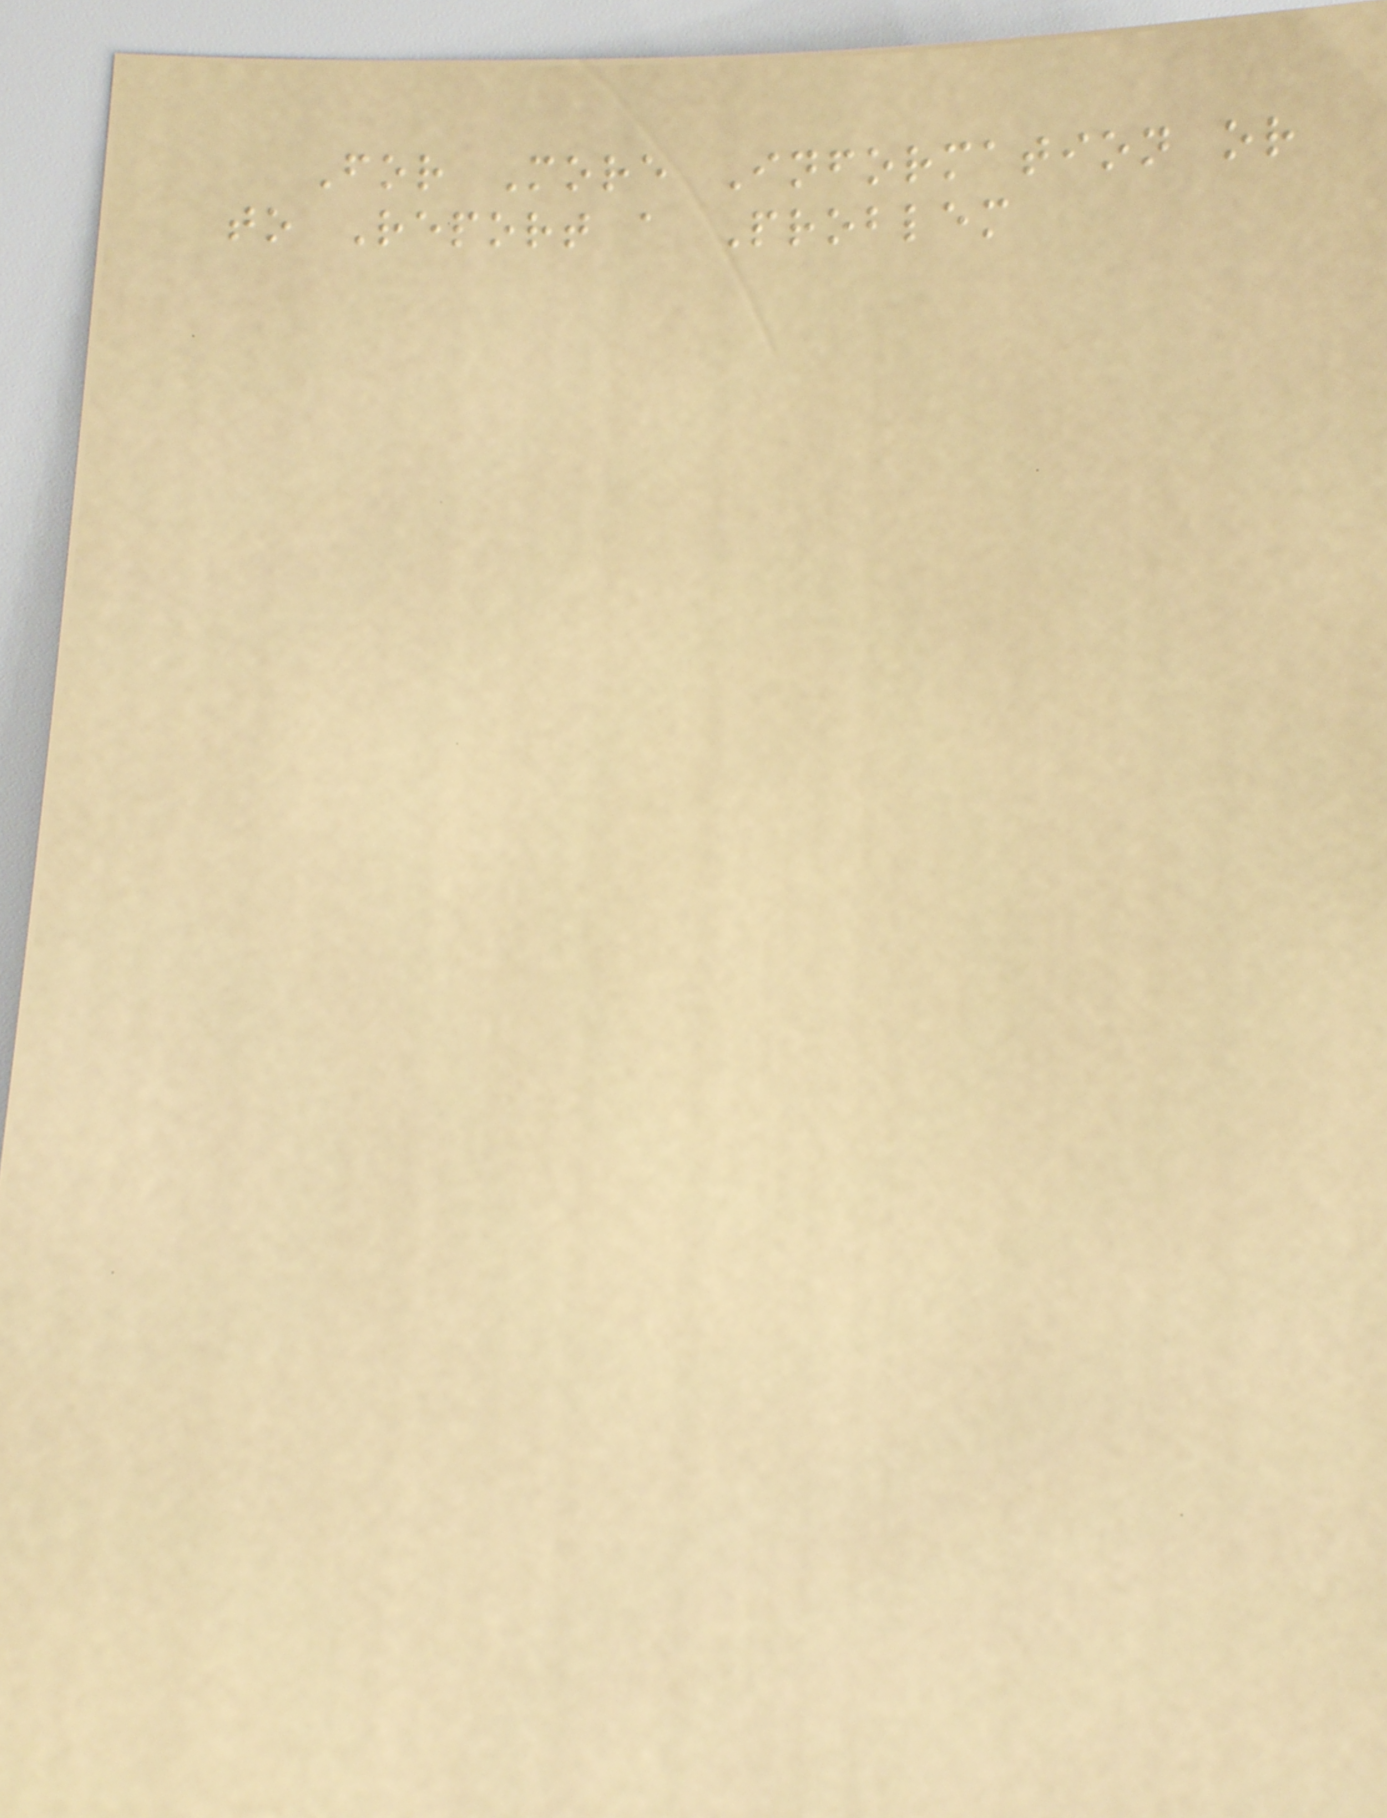For More Information or
to Report a Problem
